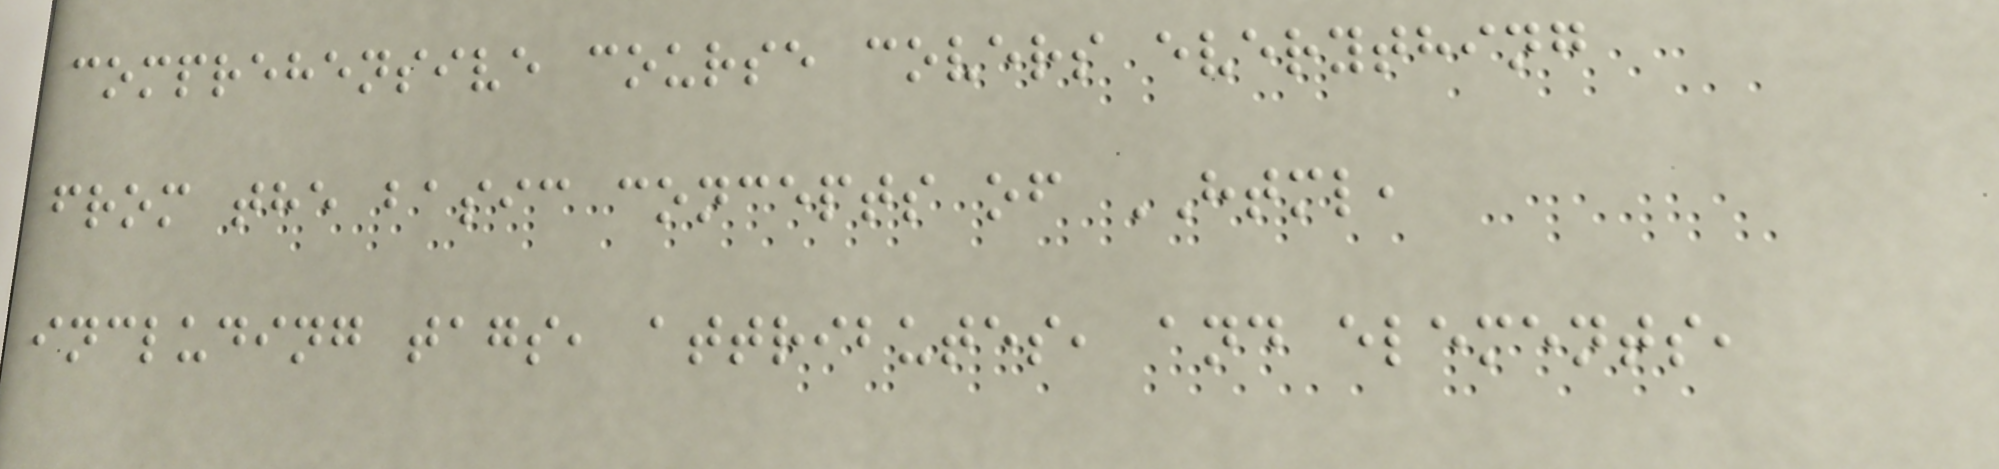comprehensive course covers everything
from the basic concepts of HTML,
including tags, attributes, and elements,
